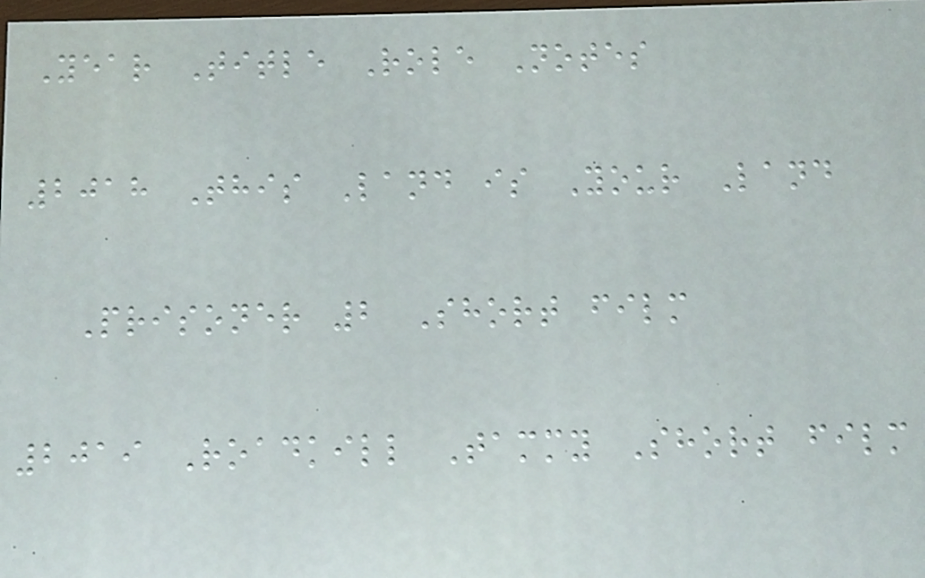Year Title Role Notes
2018 This Land is Your Land
Prisoner 2 Short film
2019 Roadkill Tammy Short film
